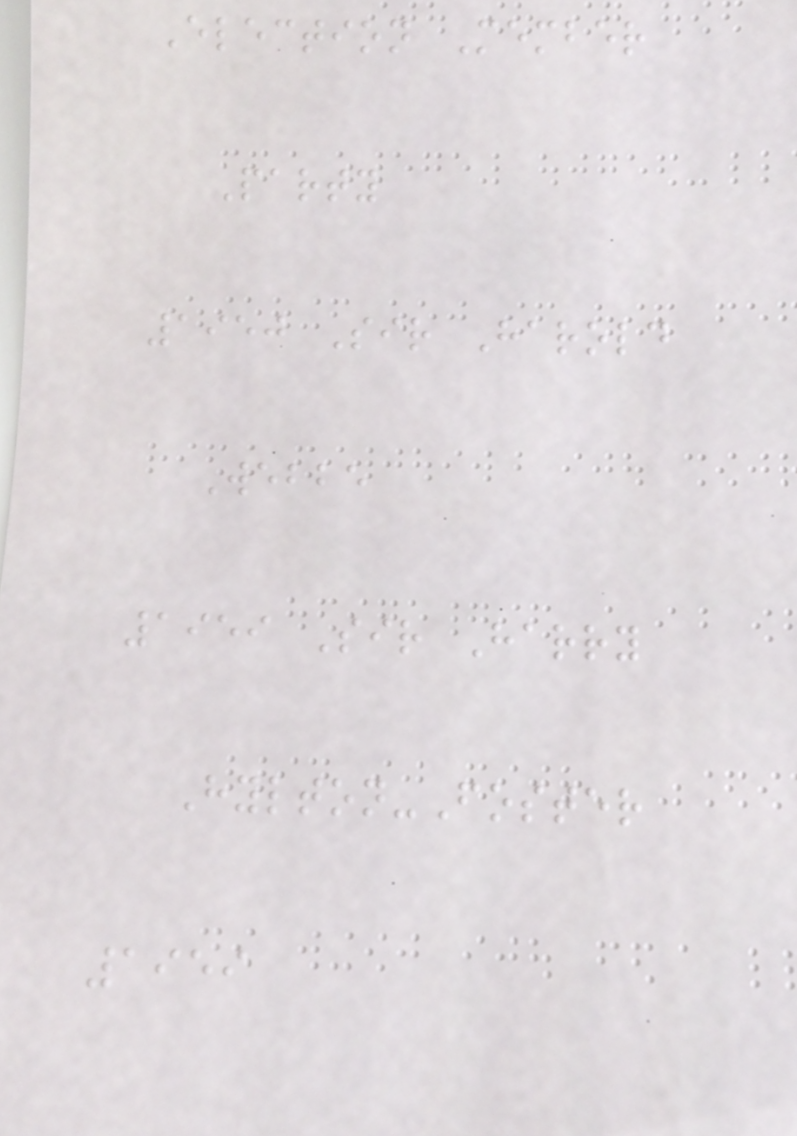Election Member
Party
1950 Sir Harold
Webbe
1959 Sir Harry
Hylton-Foster
1959
